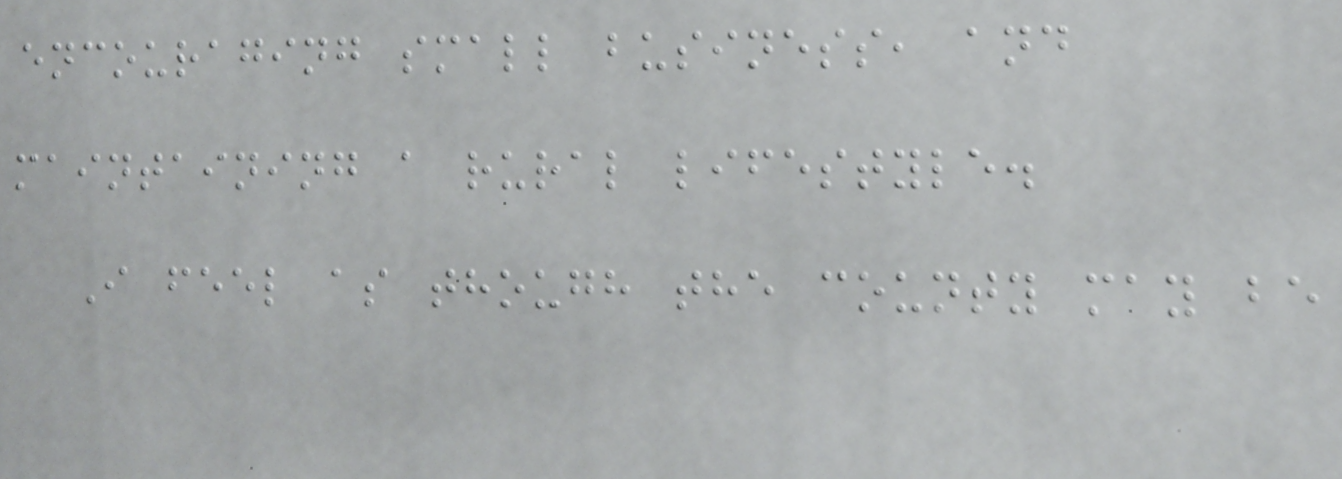encouraging small business, and
maintaining a rural lifestyle.
I feel as though the county may be
